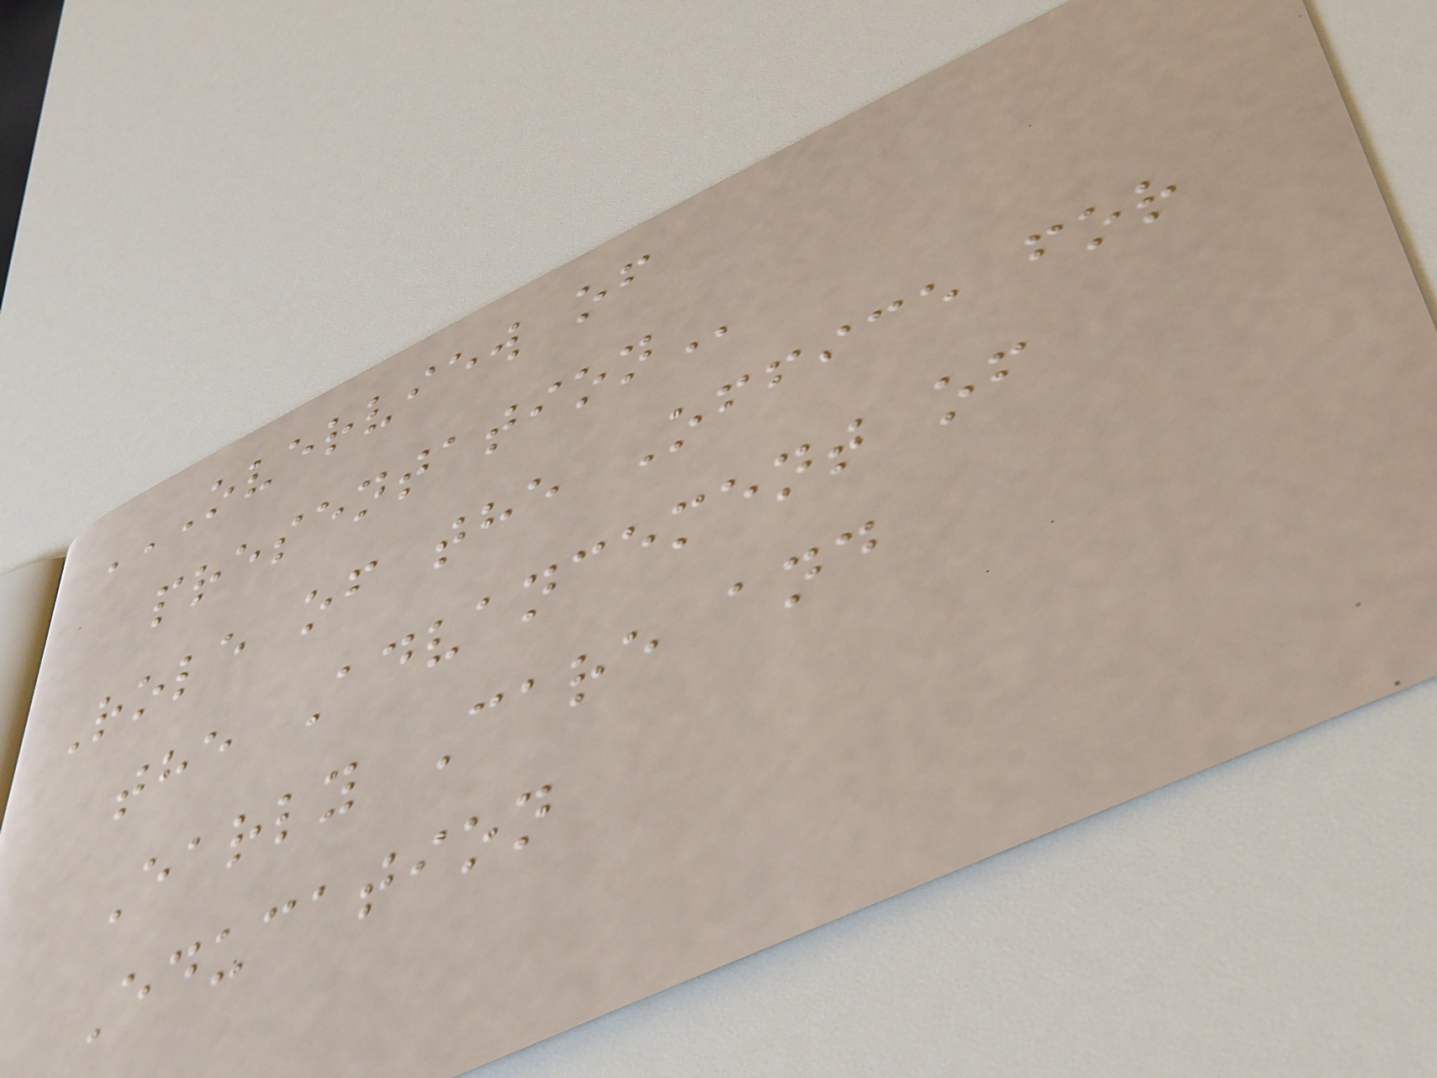OVERVIEW OF
PRESENTATION
Role of the Office for
the Advancement of
Early Care and
Education
